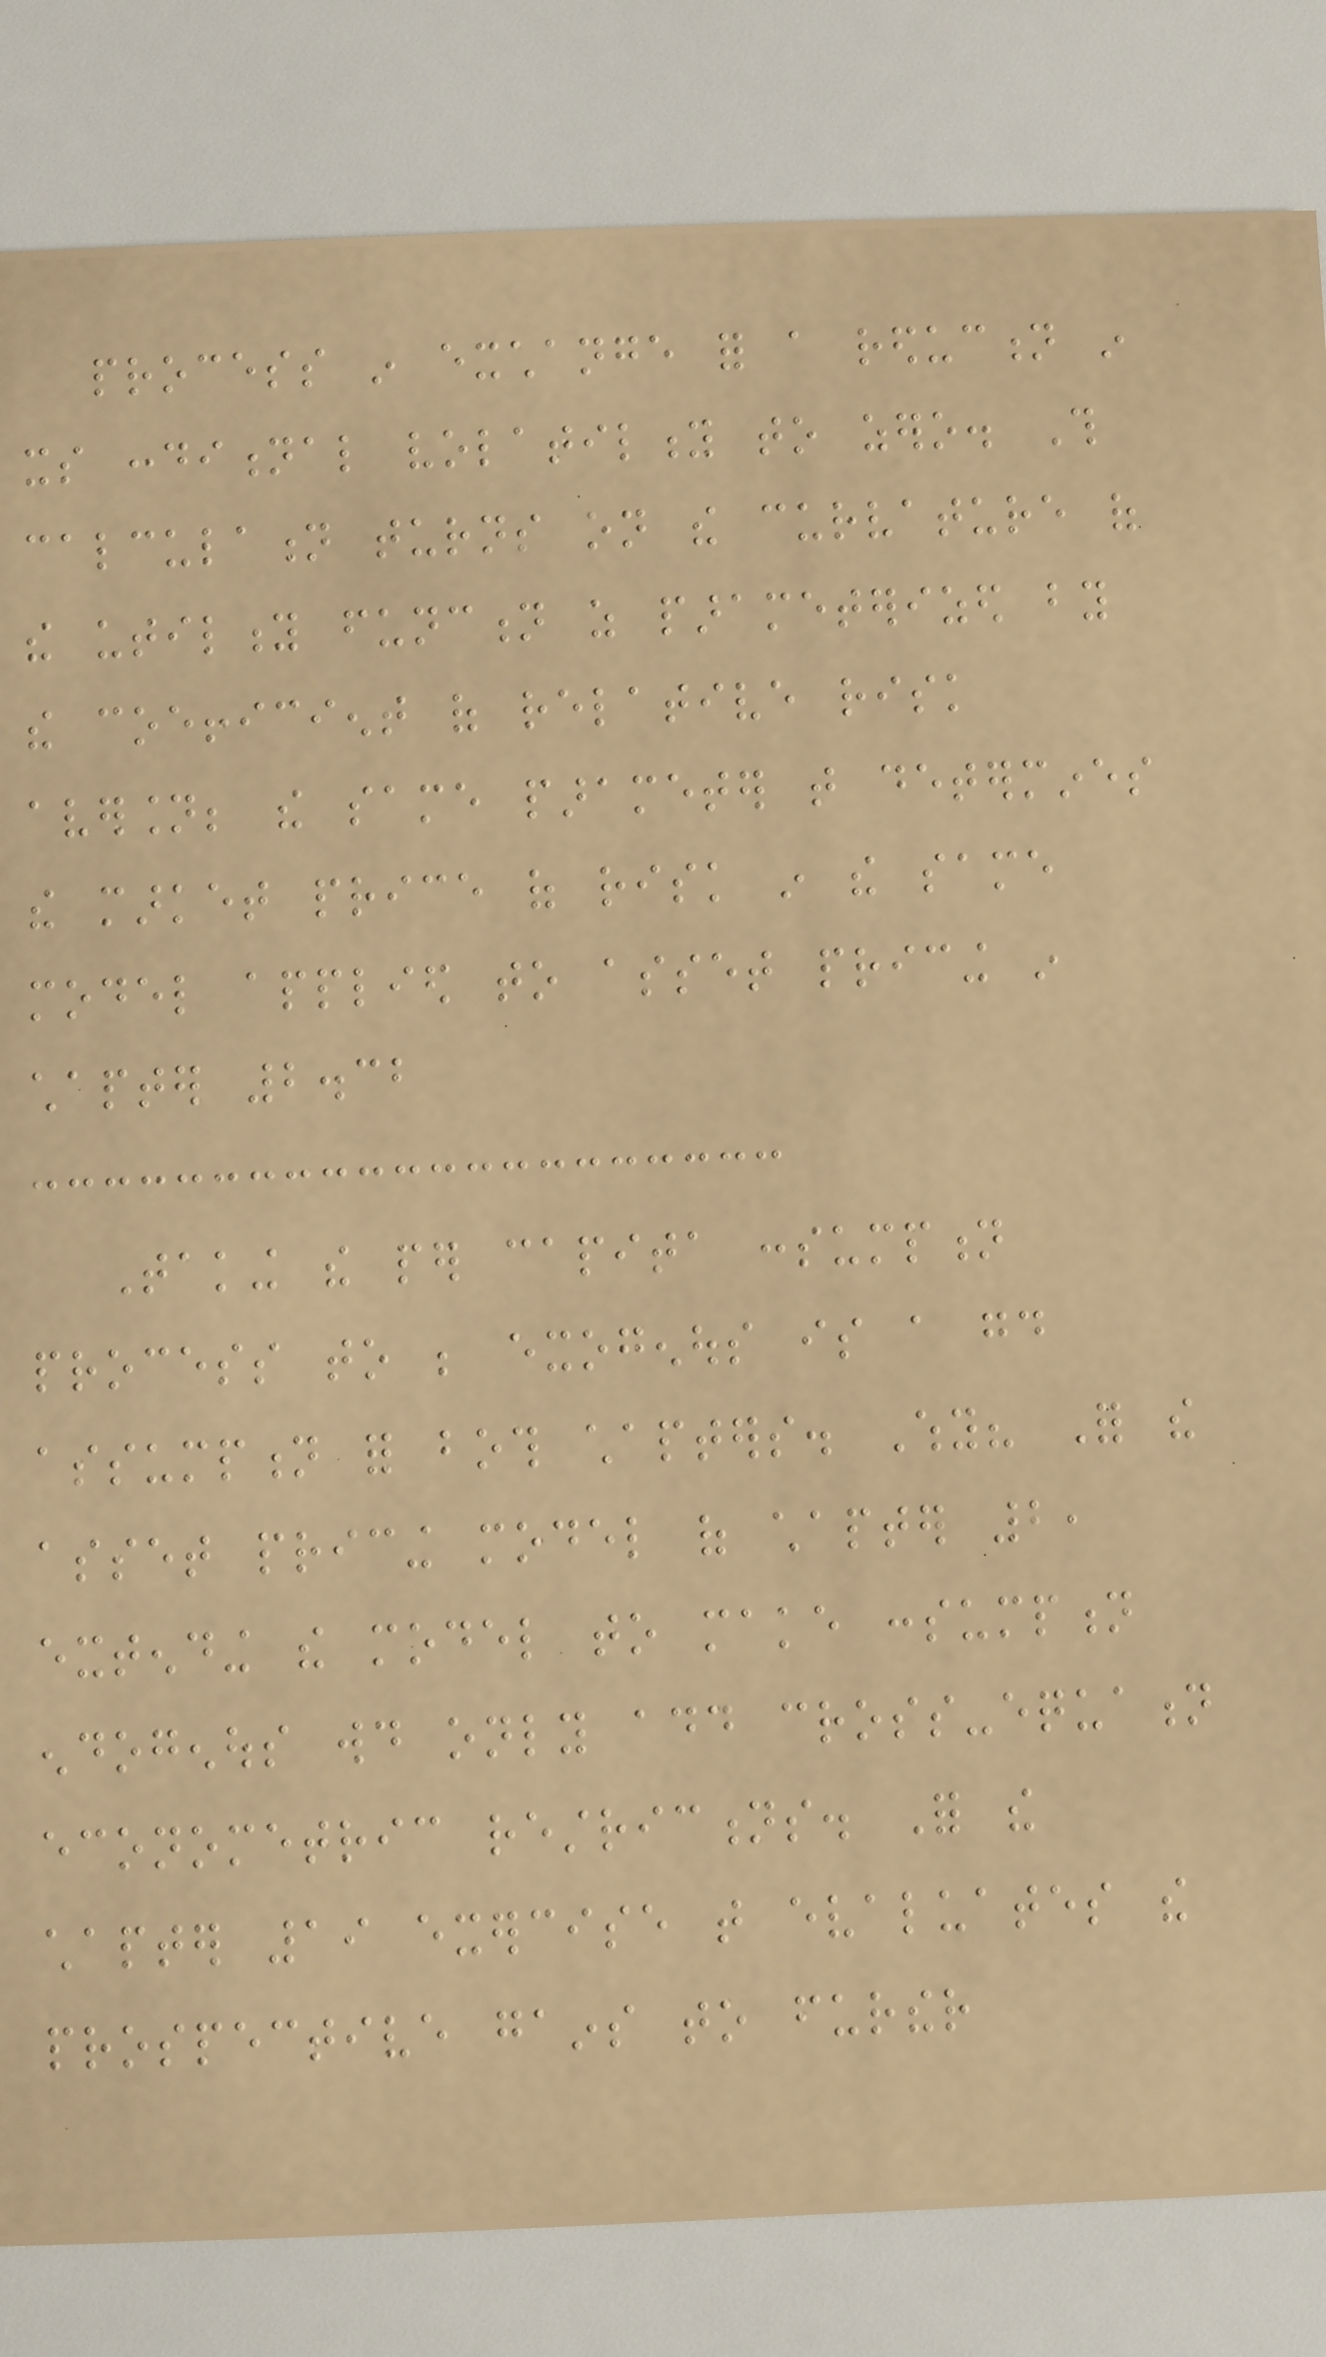process in exchange for a reduction in
its conditional volatility to zero. This
calculation turns on the curvature of
the utility function as parameterized by
the coefficient of relative risk
aversion; the same parameter that determines
the market price of risk in the same
model applied to asset pricing in
chapter 2.32
Taking the per capita consumption
process to be exogenous is a good
assumption for both chapters. Why? For the
asset pricing model of chapter 2,
extending the model to make consumption
endogenous would only add cross-equation
econometric restrictions. For the
chapter 19 exercise that evaluates the
prospective gains to further
